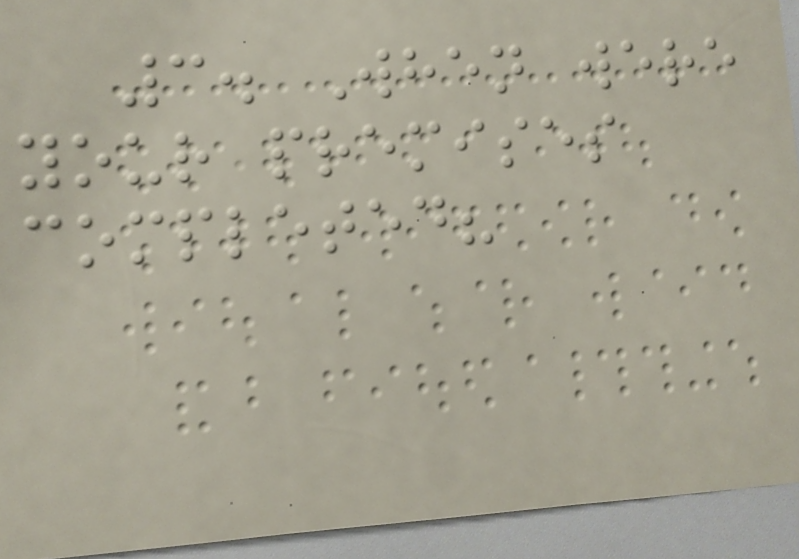3. When were
your premises
completed?
